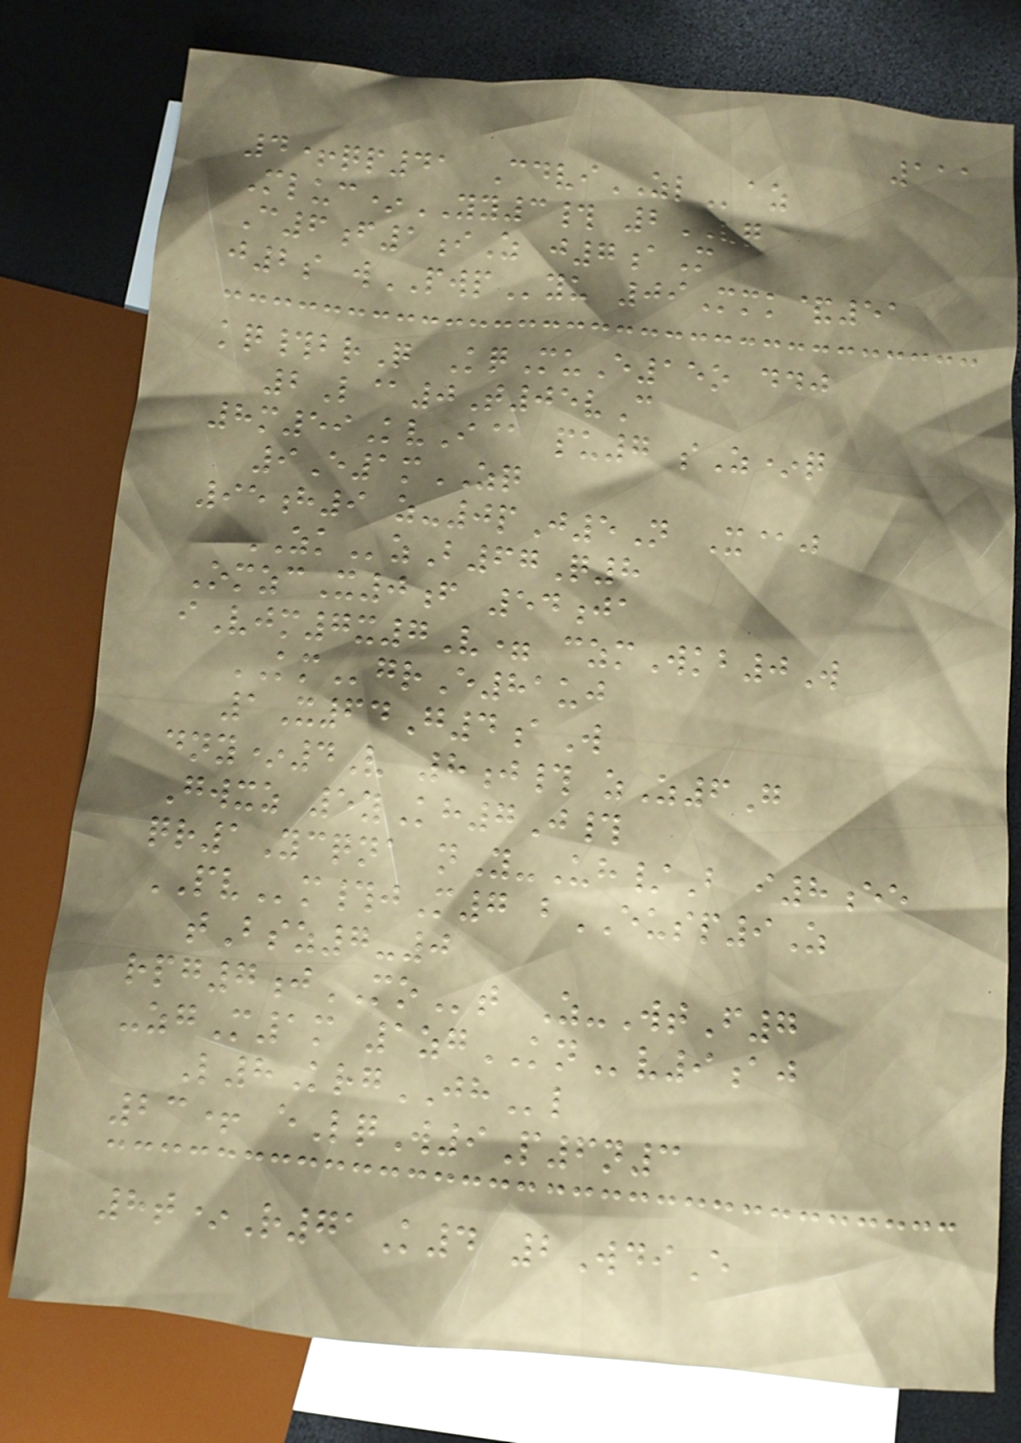111
4+qp41 CdviZLaz
Mluc*YY3# 2VQ
C6f1iZ j7aM
j2s wPWPyu 09Mmk&51
kq#brQ KqMuE15o ddj
2L@0T05vC
8m59KvI@ pu7 sZ*q
9E1mZQ
95h9 z-0pJ5N X@j
ZKzB67Q8
OmzcX0f 54ja
iVjm7x7V= czmWkb0W
KMgrE81uj
1X64G4aW
dny*4V 8j# zZ6G
Gwxz 5yKh7J#
qr1Ycqna nY-Uh/B i8ee
PVm#jM7 bEUSP9Z
tBsz7-0
rpg7jMOt Z-WtF7
-zgM1m 1zgKNv9aj
L8KrgJHl
23+ eLqW9P6n3
8t*R71K4 2WdiE
